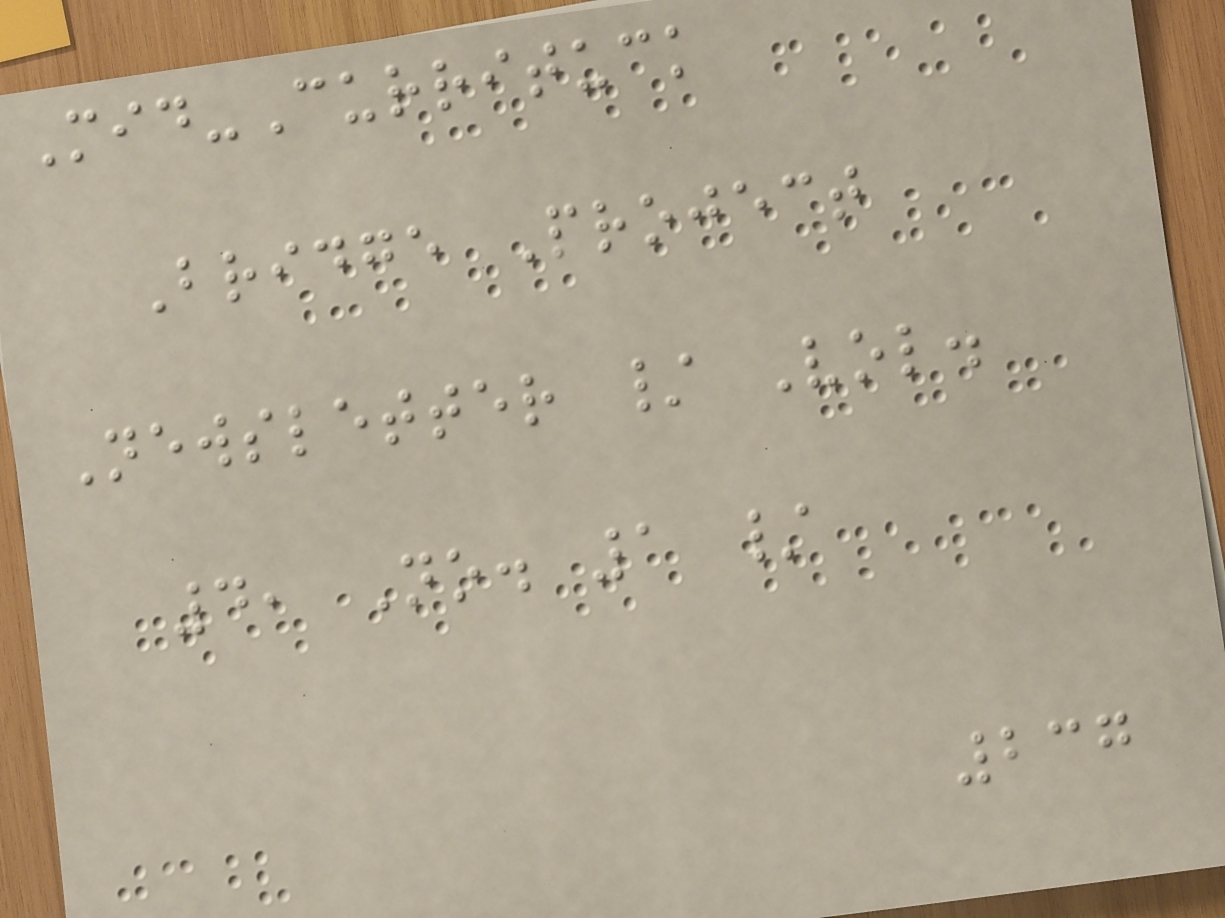Mid-Currituck
Bridge Project
Newsletter / Vol.
4, No. 1 /
237
